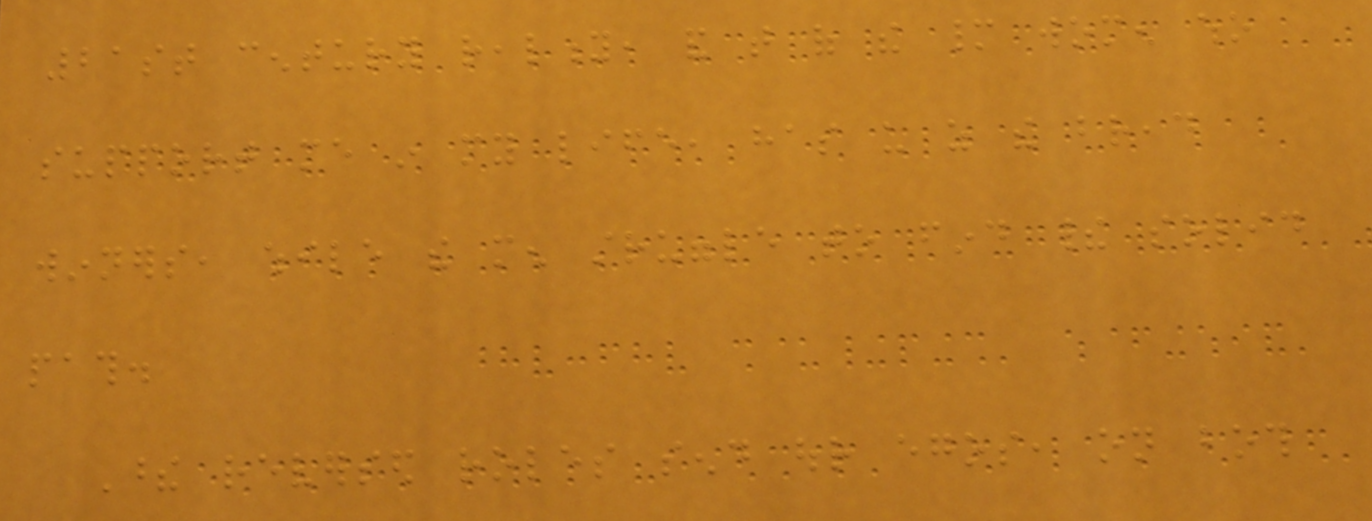21st century reality, and that of the many women who
support me in my life, has us as the bread
winners, while the men struggle to find their solid
path.
These reversed roles send our egos, on both
